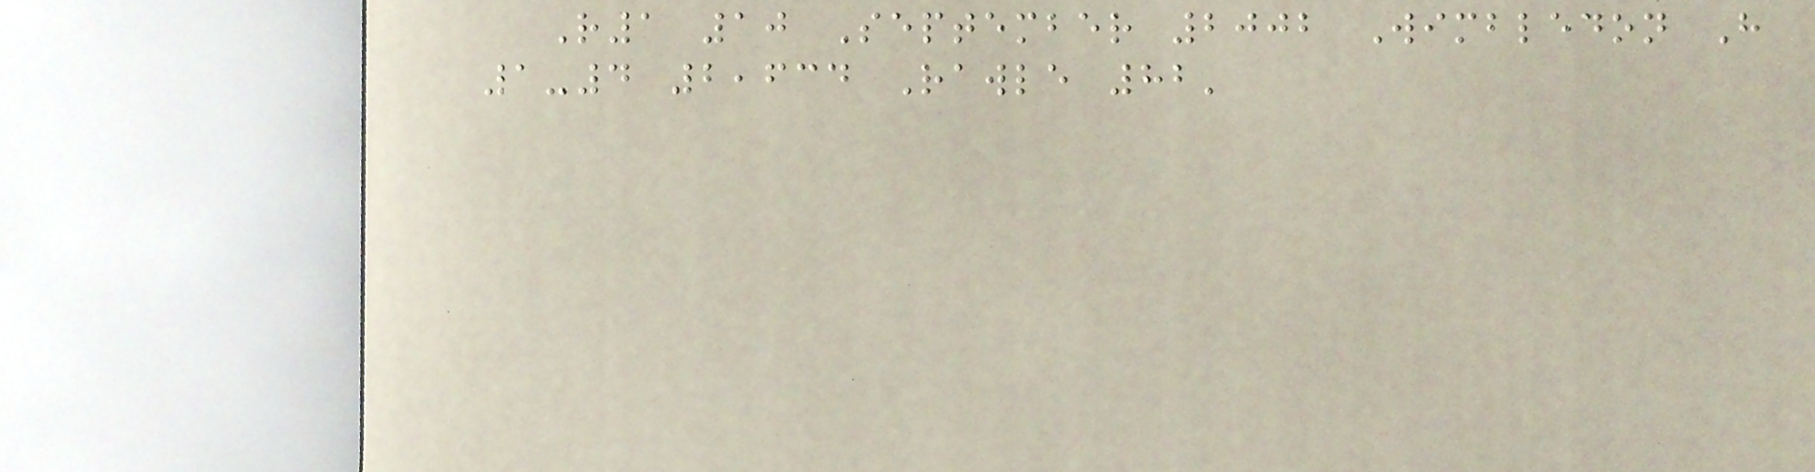R1 10 September 2002 Wimbledon H
1-4 2,634 Rawle 82'
